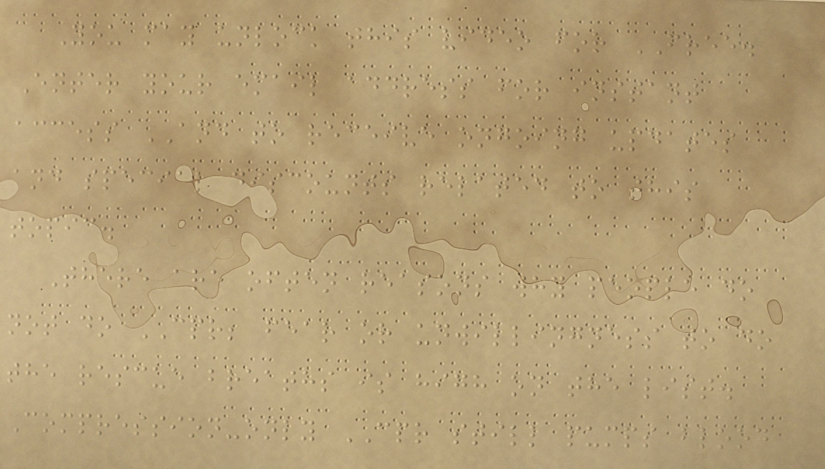You may unlock this video for FREE.
Enter your email address for instant
access AND to receive ongoing updates
and special discounts related to this
topic.
There are often reasons why people do
not do CPR; fear or unwillingness to do
the rescue breaths is high on the list.
Compression-only CPR still pumps blood
